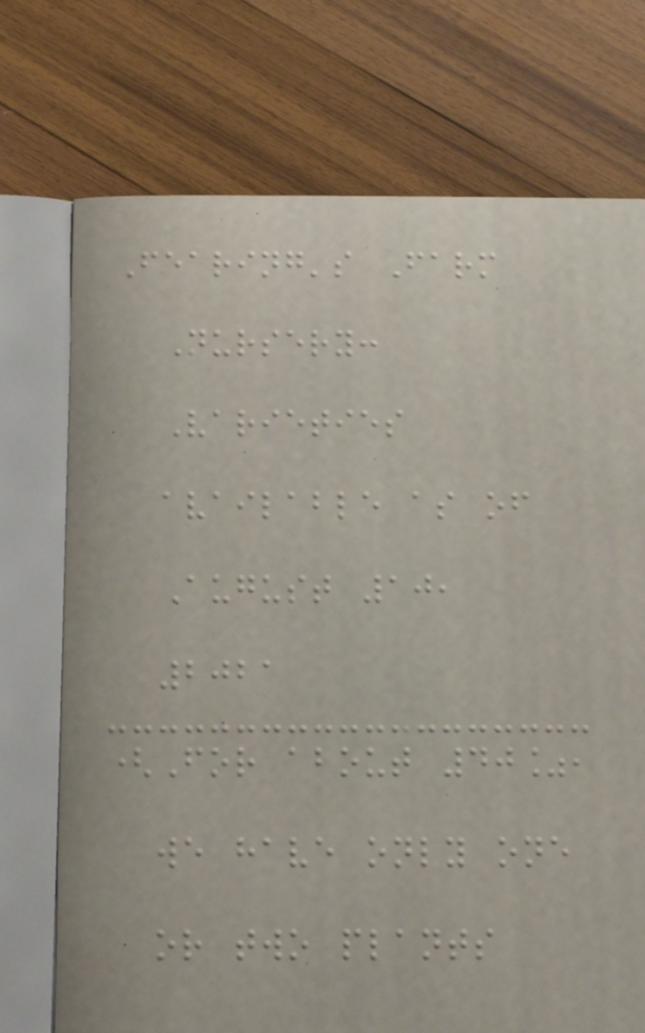Fearing's Farm
Nursery:
Varieties
available as of
August 10,
2021
(For about 40%,
we have only one
or two plants
